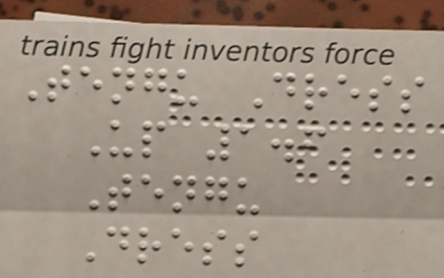Tengu Dress
Up 1.6
Tengu
Dress
